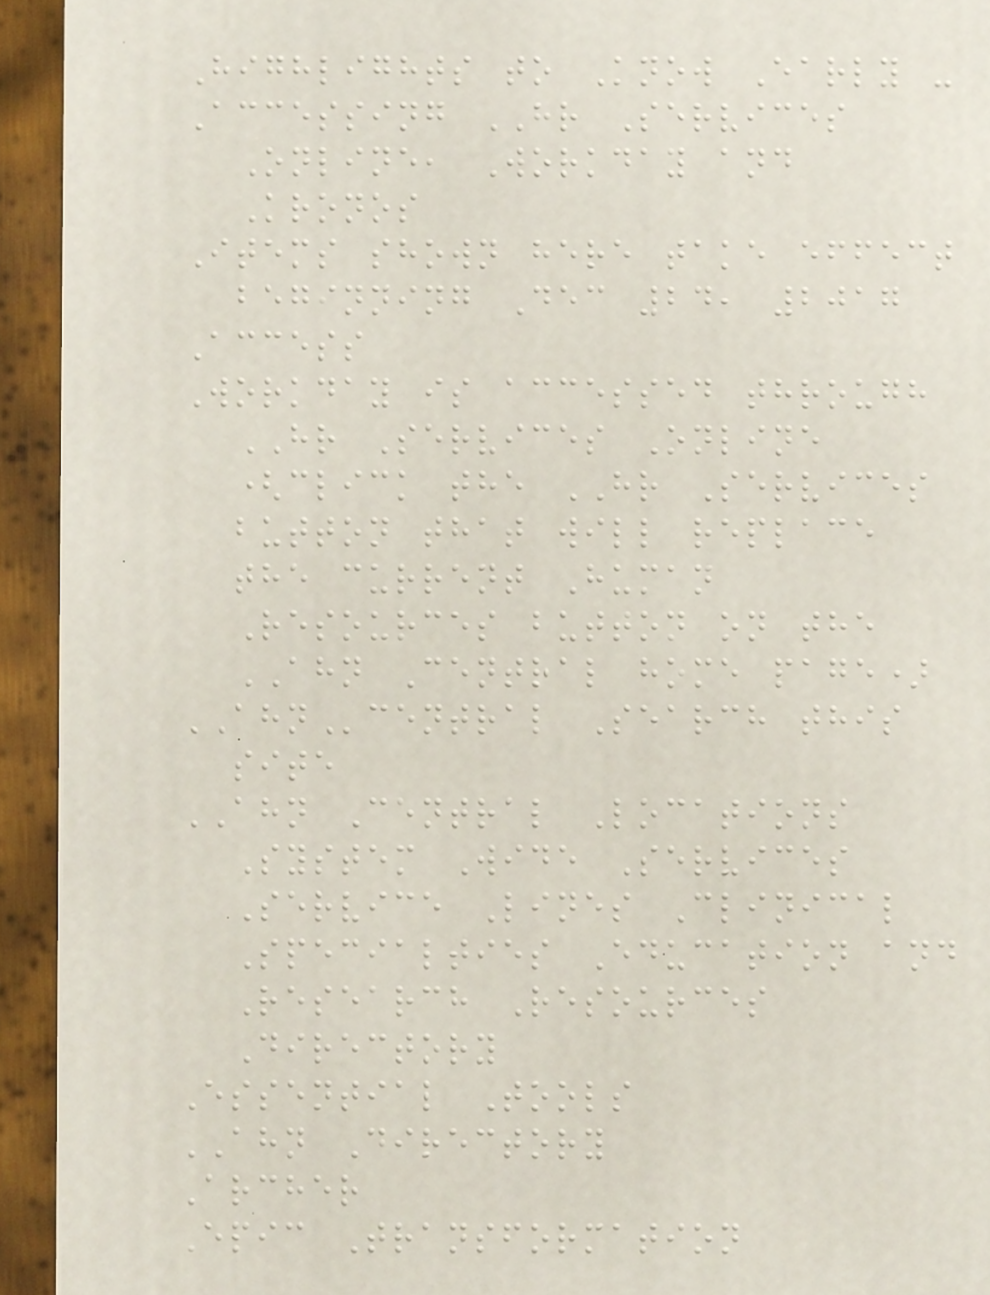Highlights to Know Early -
Accessing HR Services
Online, Workday and
Kronos
Items shown here take effect
beginning Dec 24, 2017
Access
Workday is accessed through
HR Services Online
(click the HR Services
button that will replace
the current Human
Resources button on the
AHN Central home page)
AHNcentral Search this
site
AHN Central Locations
System Wide Services
Service Lines Clinical
Specialties Education and
Research Resources
Directory
Essential Tools
AHN Directory
Archer
Epic Transformation
